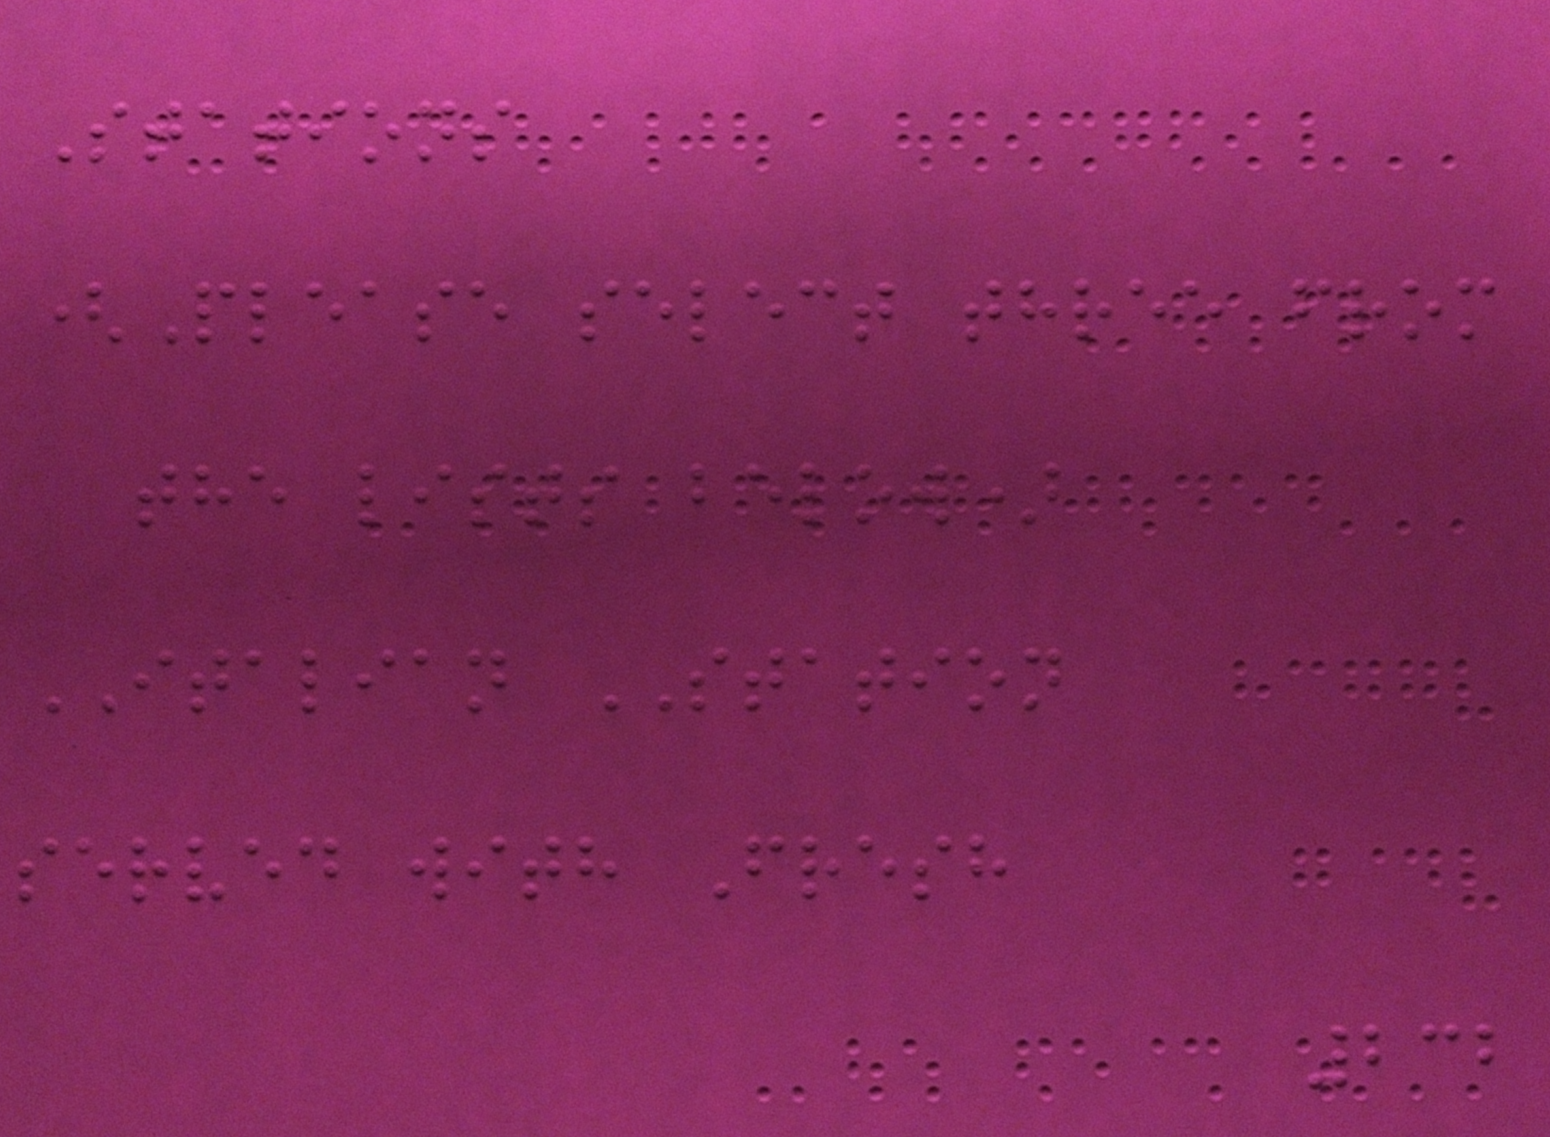Stations
(Please select three from
the lists below)
ITALIAN STATION
served with Fresh
232
